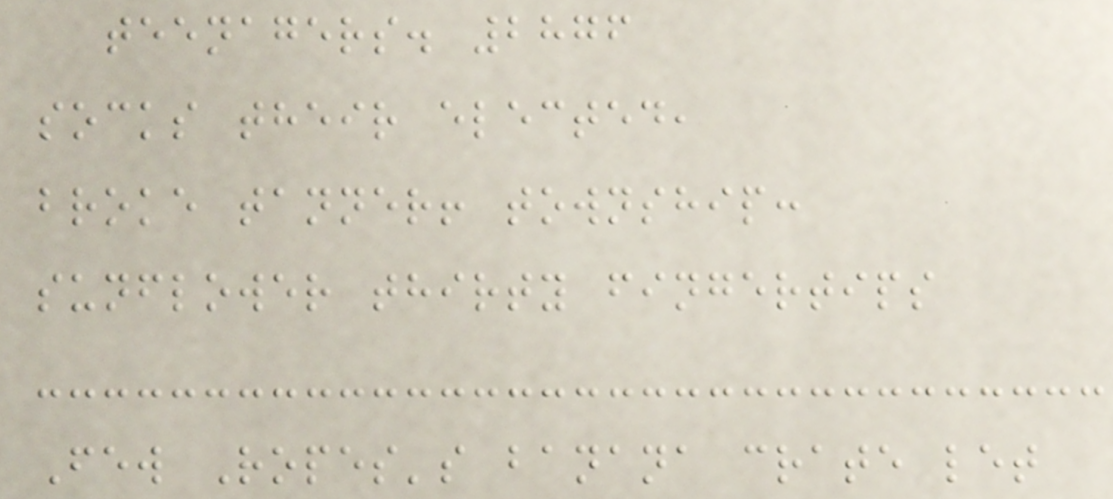teenagers. 2876
socks their elected,
broke tanner! township:
sunflower thirty fingertips
Few Ropes's banana crate let
